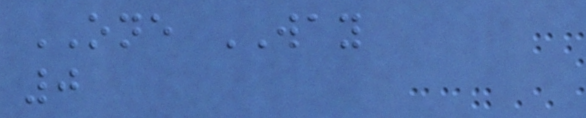ONE WAY
0
